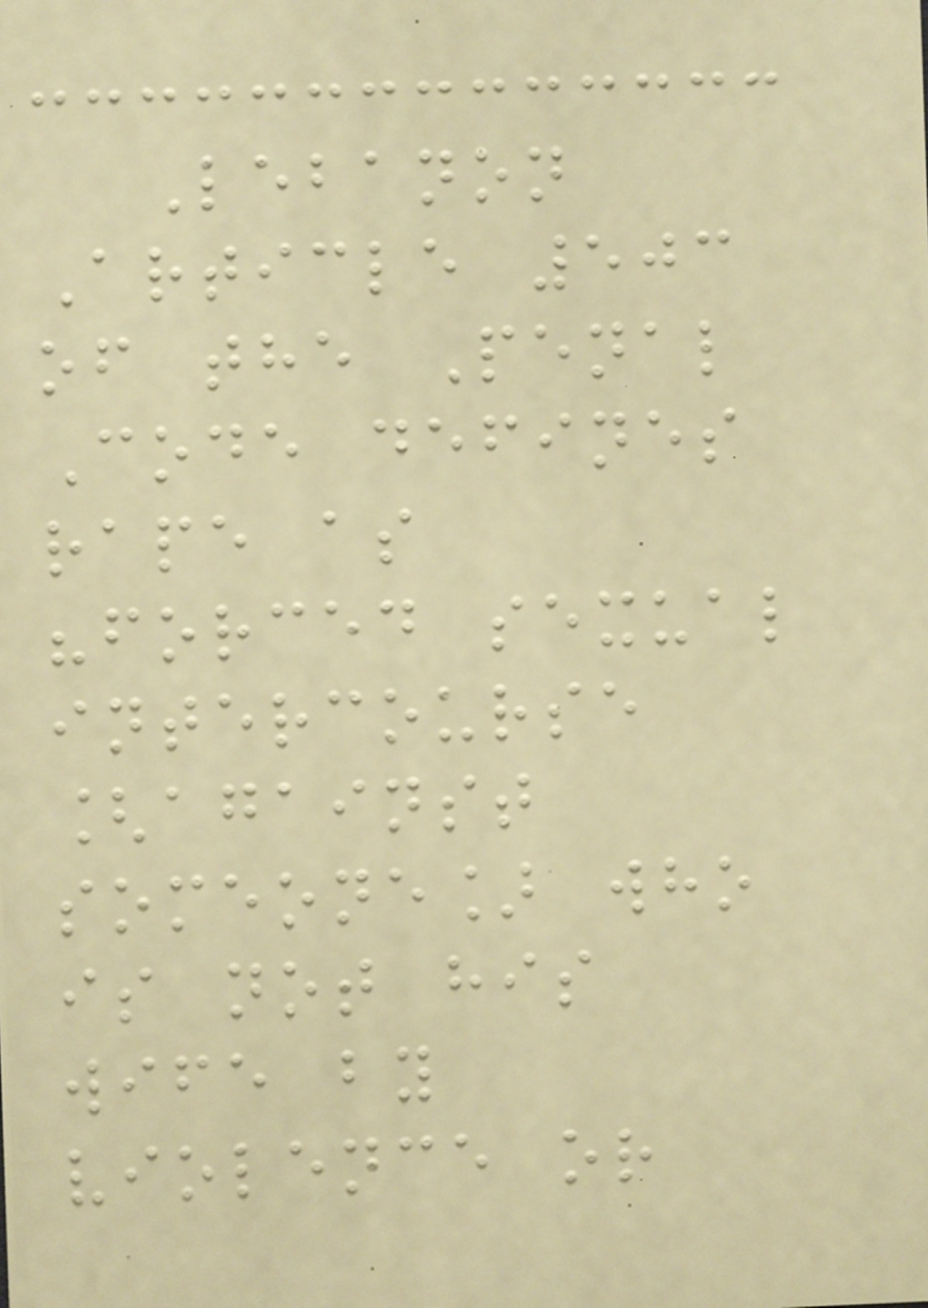Lebanon
Article 503
of the Penal
Code defines
rape as
"forced sexual
intercourse
[against
someone] who
is not his
wife by
violence or
